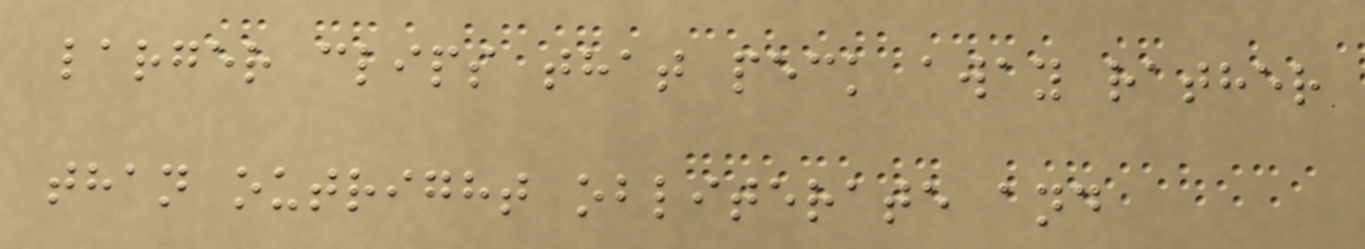larger clips that peck away rather
than outright obliterate and
